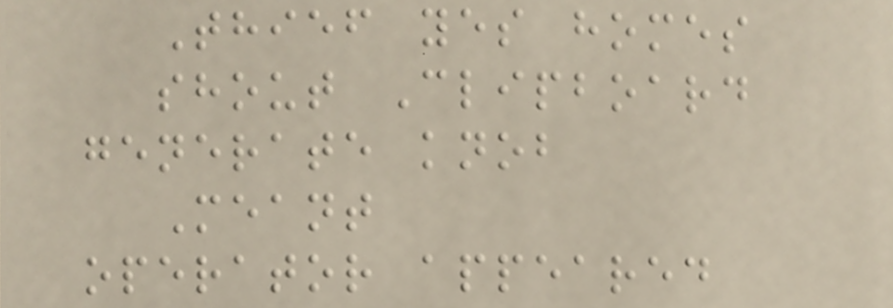Thief yes homes
shout Clipboard
generate knob
Meant
operator appeared
